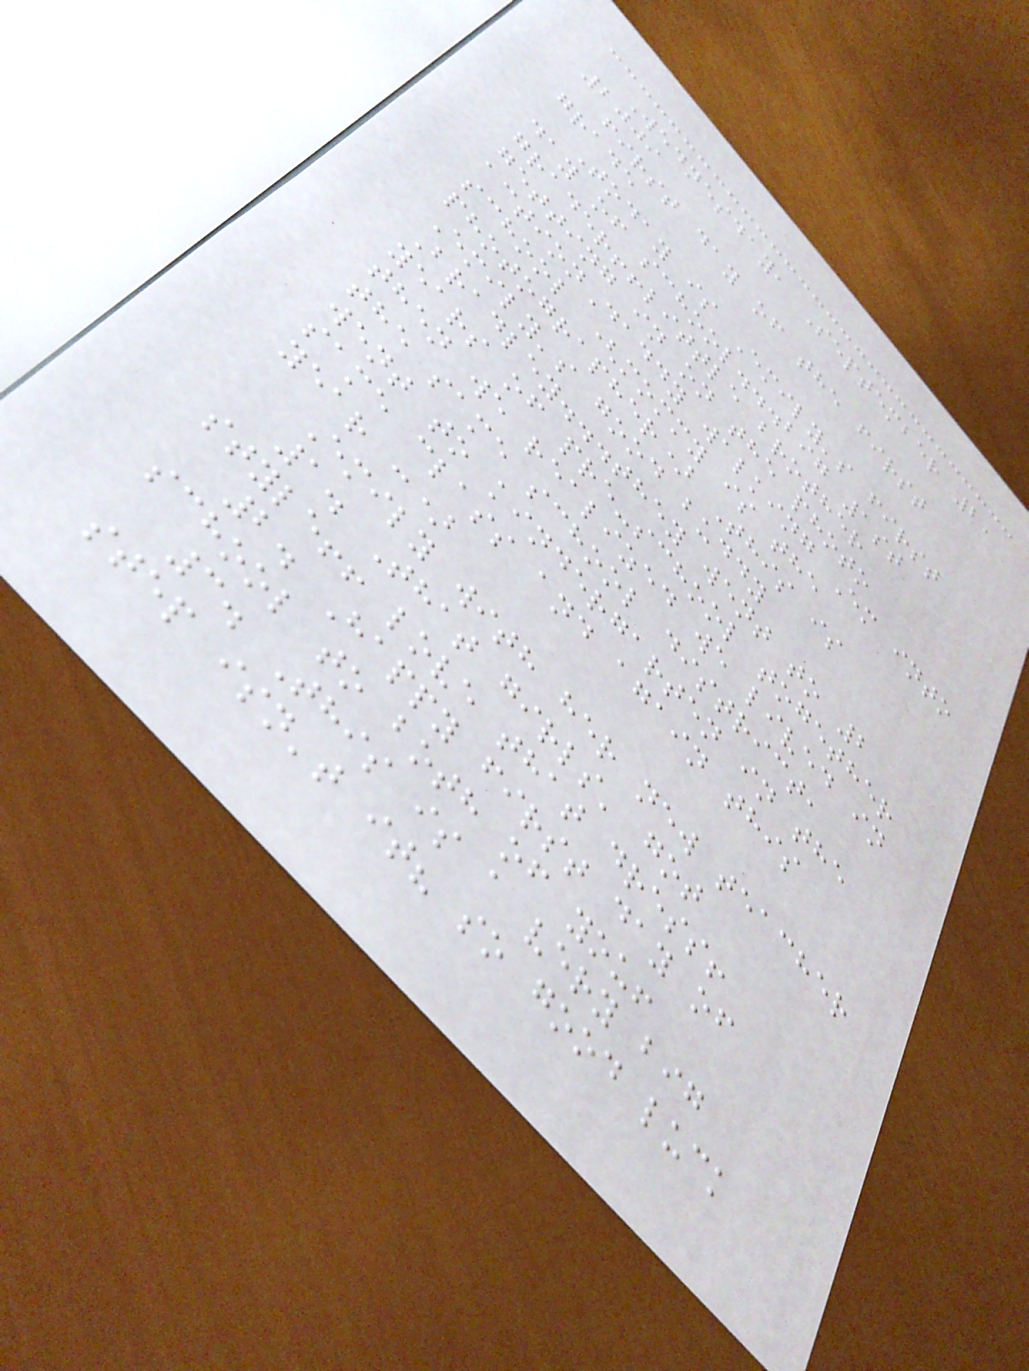Wednesday, September 2,
2009
first day of the first
grade
Today is Emily's first
day of school...big 1st
grader!!little brother
getting in on the photo
actionDaddy walking Em into
school (mommy is the
photographer) This is
Emily's good buddy
Bradley...they went to 2
years of pre-school together
then we realized we lived in
the same school district,
went to kindergarten in the
same class and again this
year :)
Emily with her new teacher
1. That girls' got
style!! love that dress!
2. Happy first day of
school to both of you!
3. This is a very big
step isn't it? so good luck
